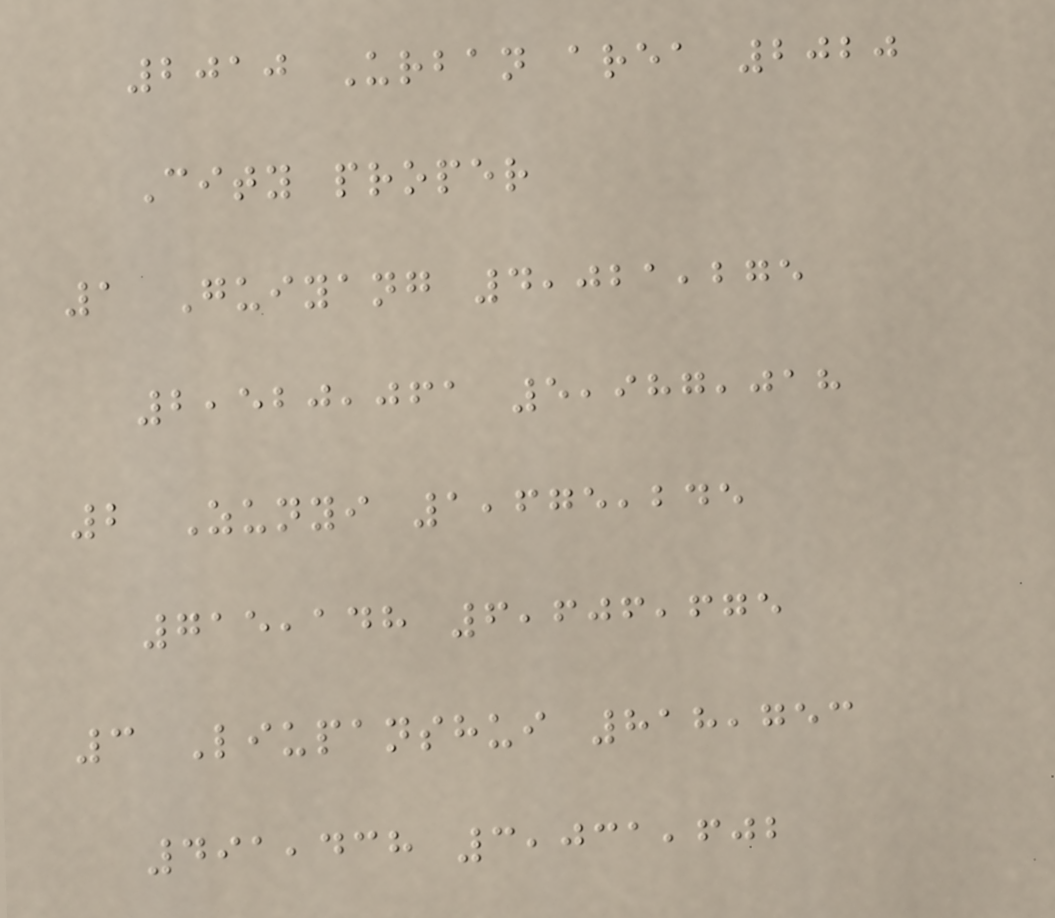2010 Urban area 2020
City proper
1 Guiyang 4,021,275
2,520,061 5,987,018
2 Zunyi 1,675,245
715,148 6,606,675
3 Liupanshui 818,753
491,438 3,031,602
